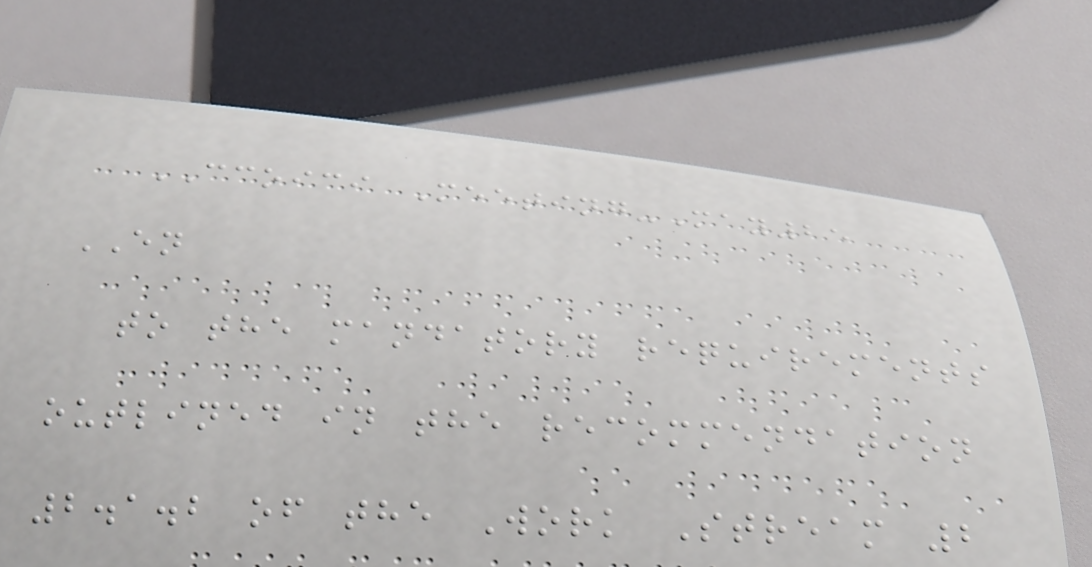CCOICI Meeting-May25
EN
to the mandatory requirements
outlined in the recommendation
2.1.2 of the Work Stream 2
